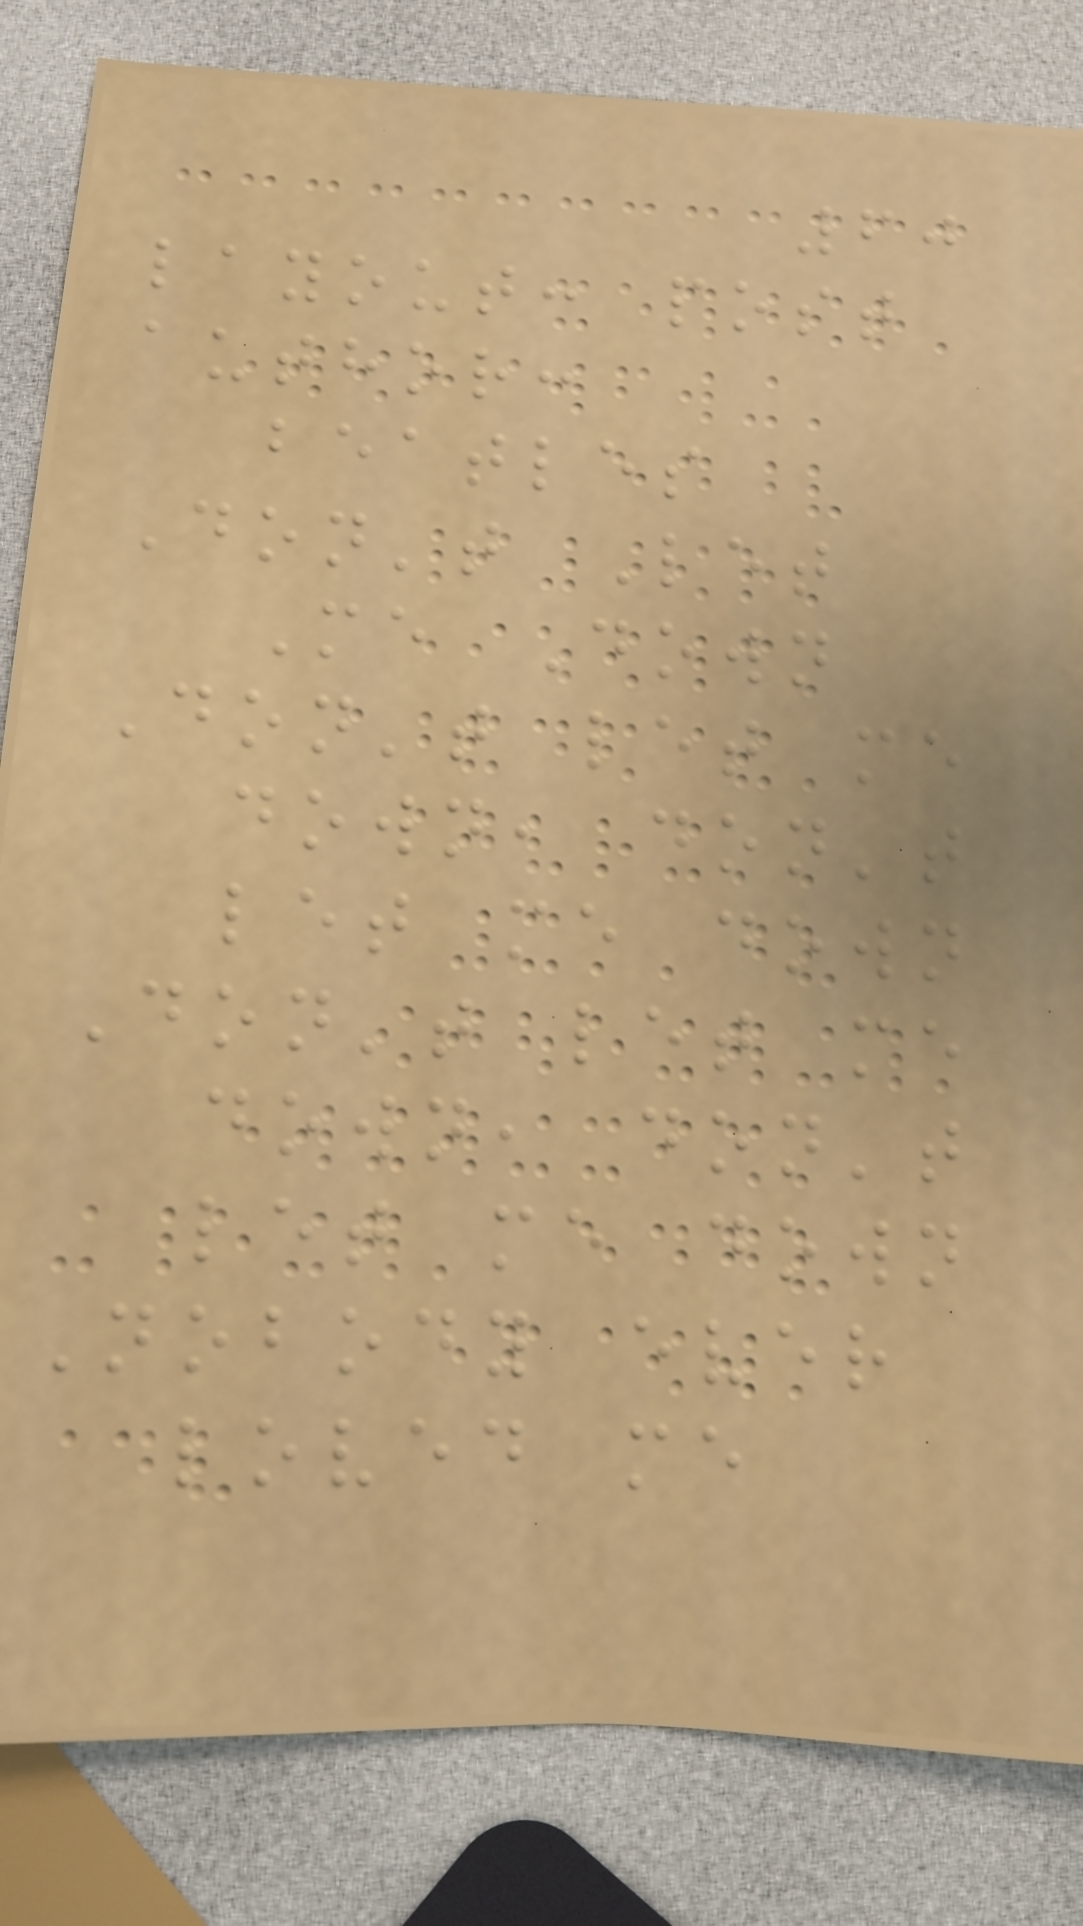60
layout: post
author:
beatles
Don't Let
Me Down
Don't let me
down, don't
let me down
Don't let me
down, don't
let me down
Nobody ever
loved me
